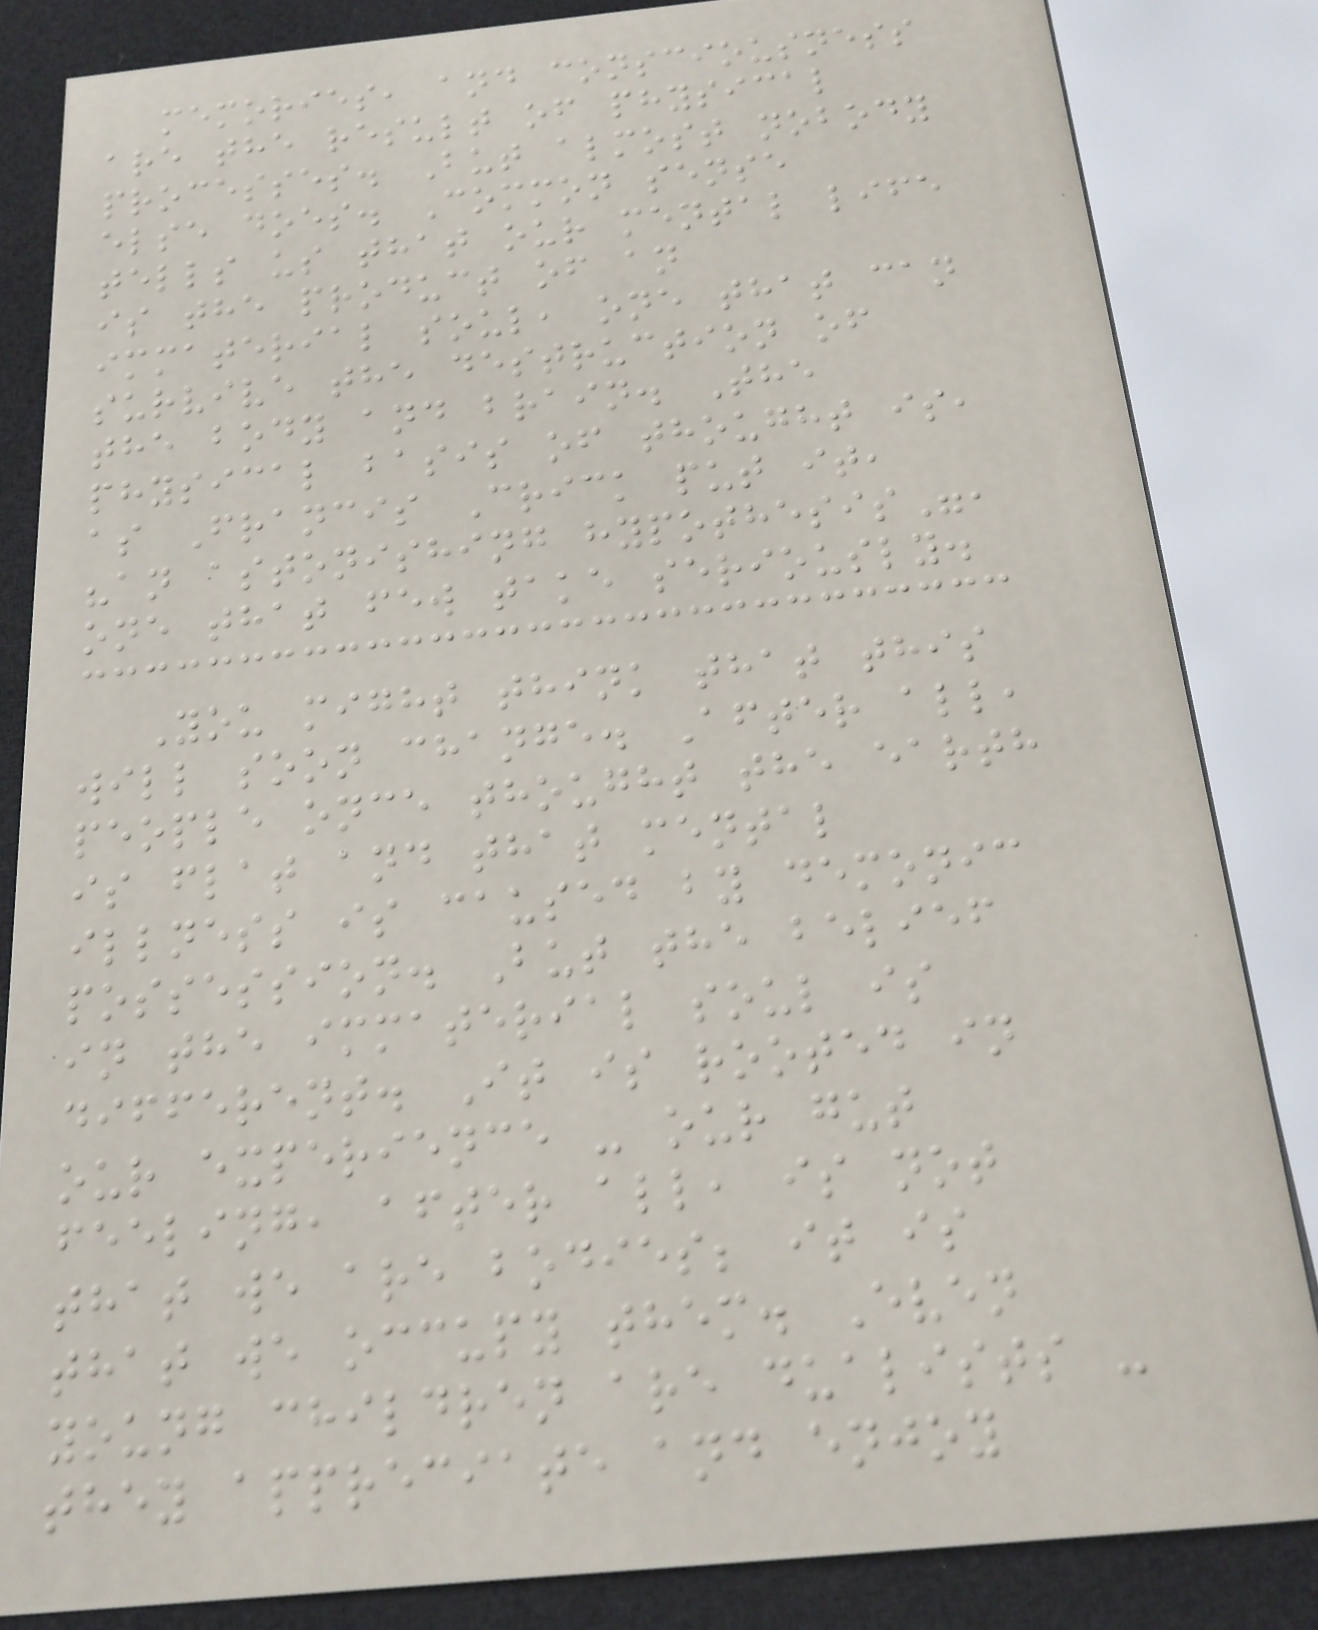memories, and consciousness
are the result of physical
processes. But almost nobody
else does. Common sense
tells us that our mental life
is the product of an
immaterial soul, one that can
survive the destruction of
the body and brain. The
physical basis of thought is,
as Francis Crick put it,
"an astonishing hypothesis",
one that few take seriously.
You might think that this
will soon change. After all,
people once thought the earth
is flat and that mental
illness is caused by demonic
possession. But the belief
in the immaterial soul is
different. It is rooted in
our experience - our gut
feeling, after all, is not
that we are bodies; it is
that we occupy them. Even
young children are dualists -
they appreciate and enjoy
